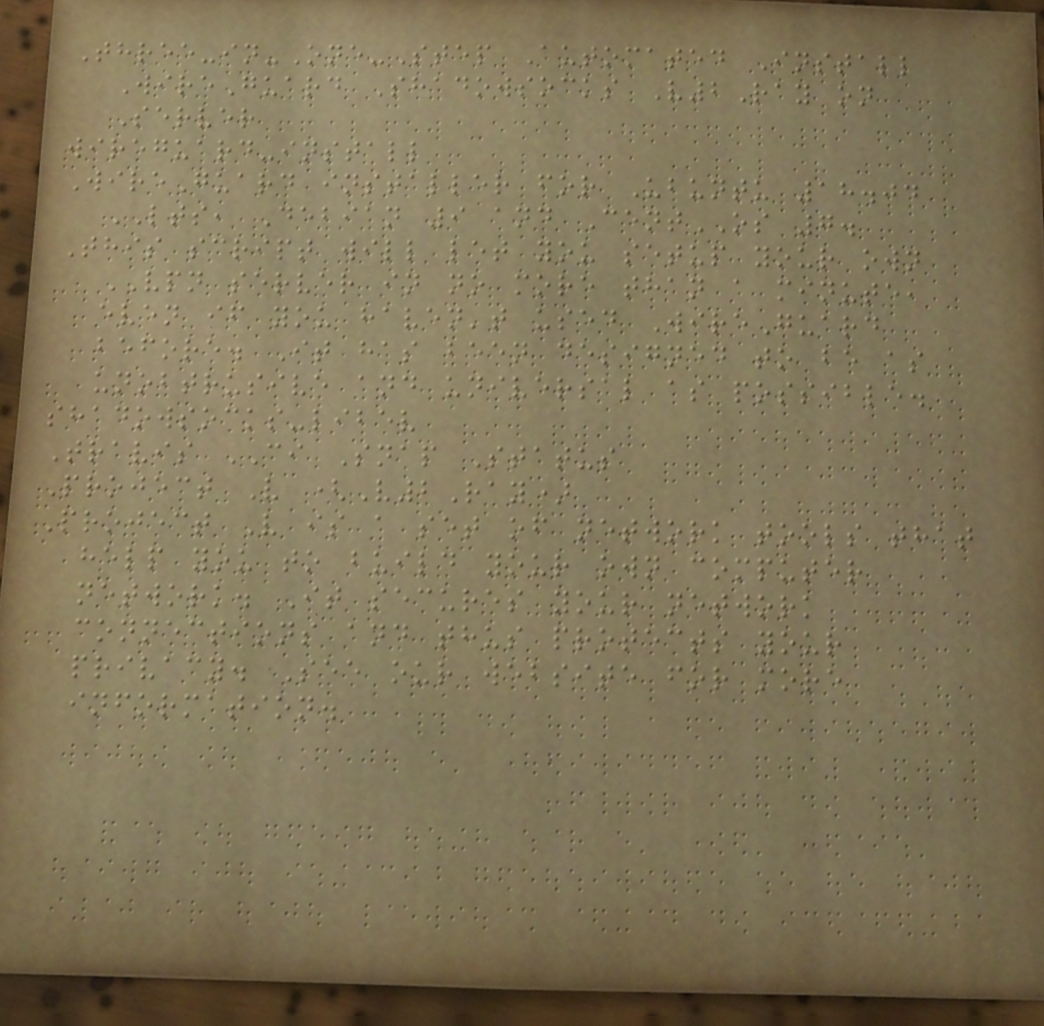Three-in-One-Step Automated Install
WireGuard Shadowsocks V2Ray on
Server
wireguard-install
WireGuard installer for Ubuntu 18.04
LTS, Debian 9 and CentOS 7.
This script will let you setup your own
VPN server in no more than a minute,
even if you haven't used WireGuard
before. It has been designed to be as
unobtrusive and universal as possible.
shadowsocks-libev
Travis CI Snap Status
Project V (V2Ray)
Project V is a set of network tools that
help you to build your own computer
network. It secures your network
connections and thus protects your
privacy. See our website for more
information.
